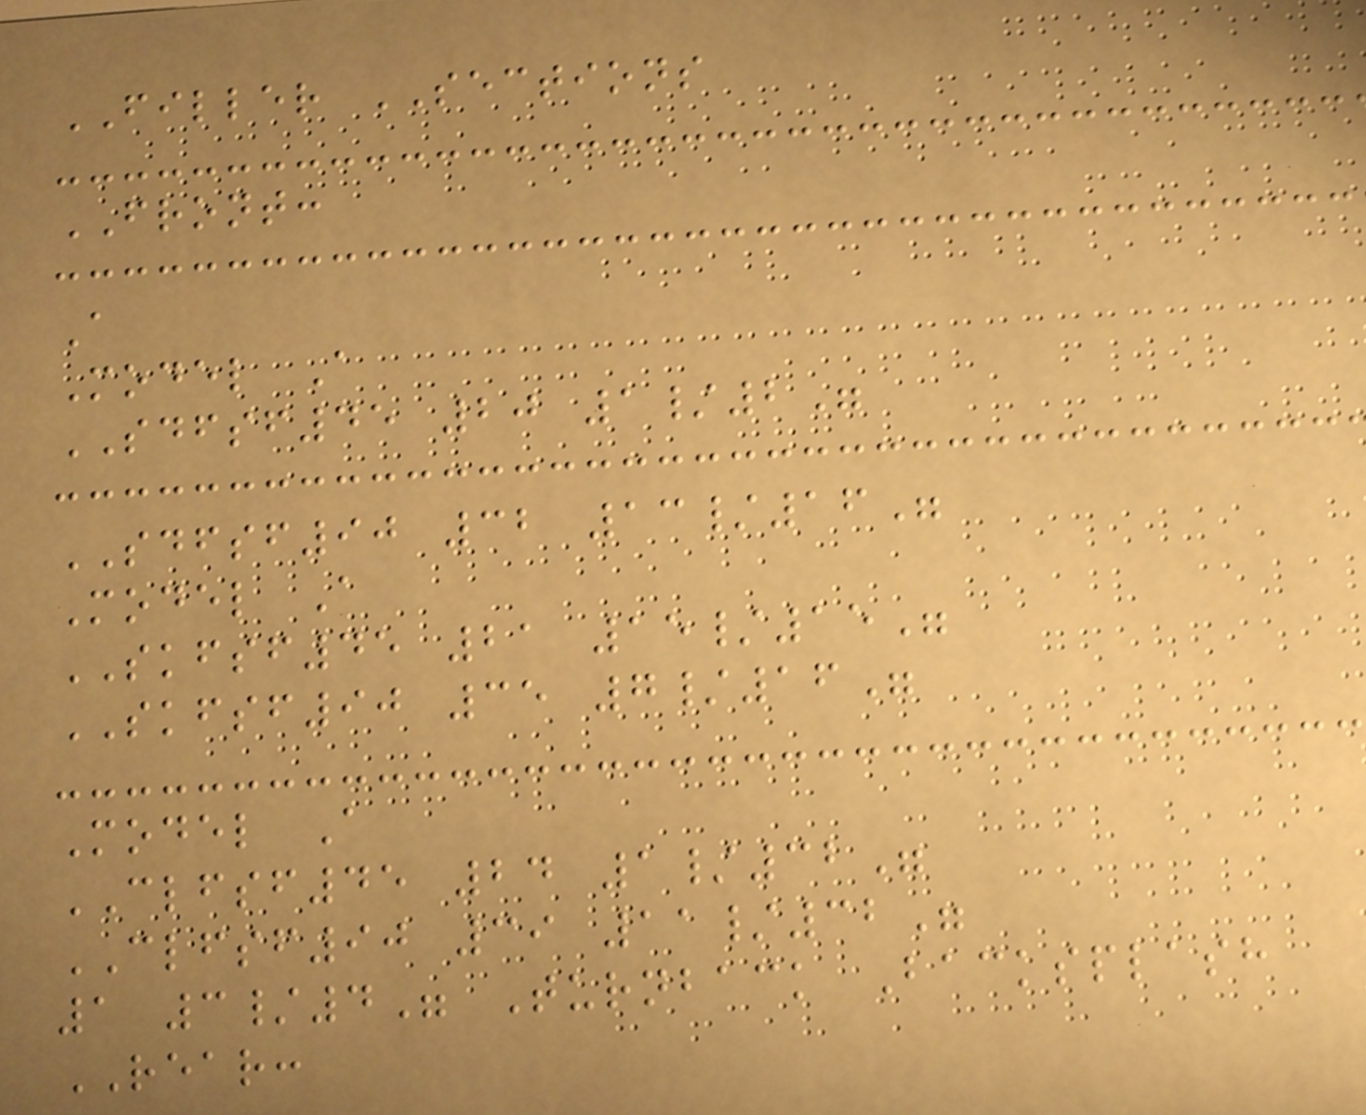FILLER SECTIONS
FRONT:
A
Model A
SDFSF45 20 1/2"
SDFSF90 32 13/16"
Model A
SKFSF45 21 15/15"
SKFSF90 35 7/16"
Model A
CLFSF45 24 1/32"
CLFSF90 39 11/32"
1 3/4" Turnback Backsplash
REAR:
